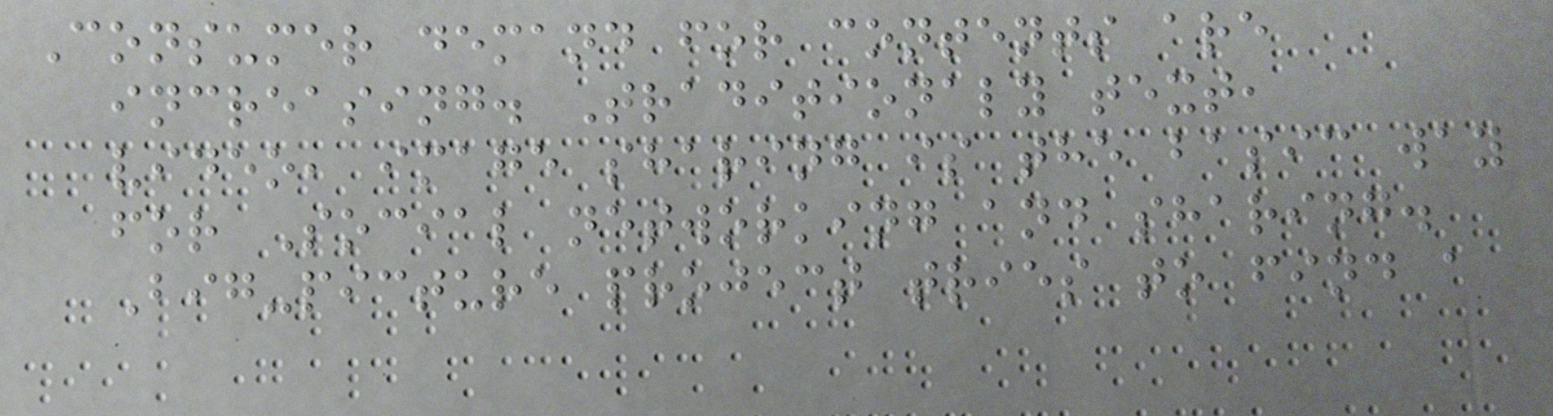Consumer demand for contents are
increasing. Traditionaly text,
video, image sharing is the basic way
for Social networking and sharing.
Big-picture project tries to find a
